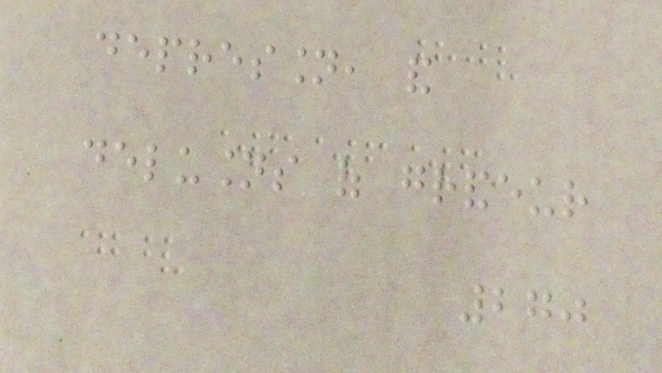depression, and
delusions of grandeur
270
